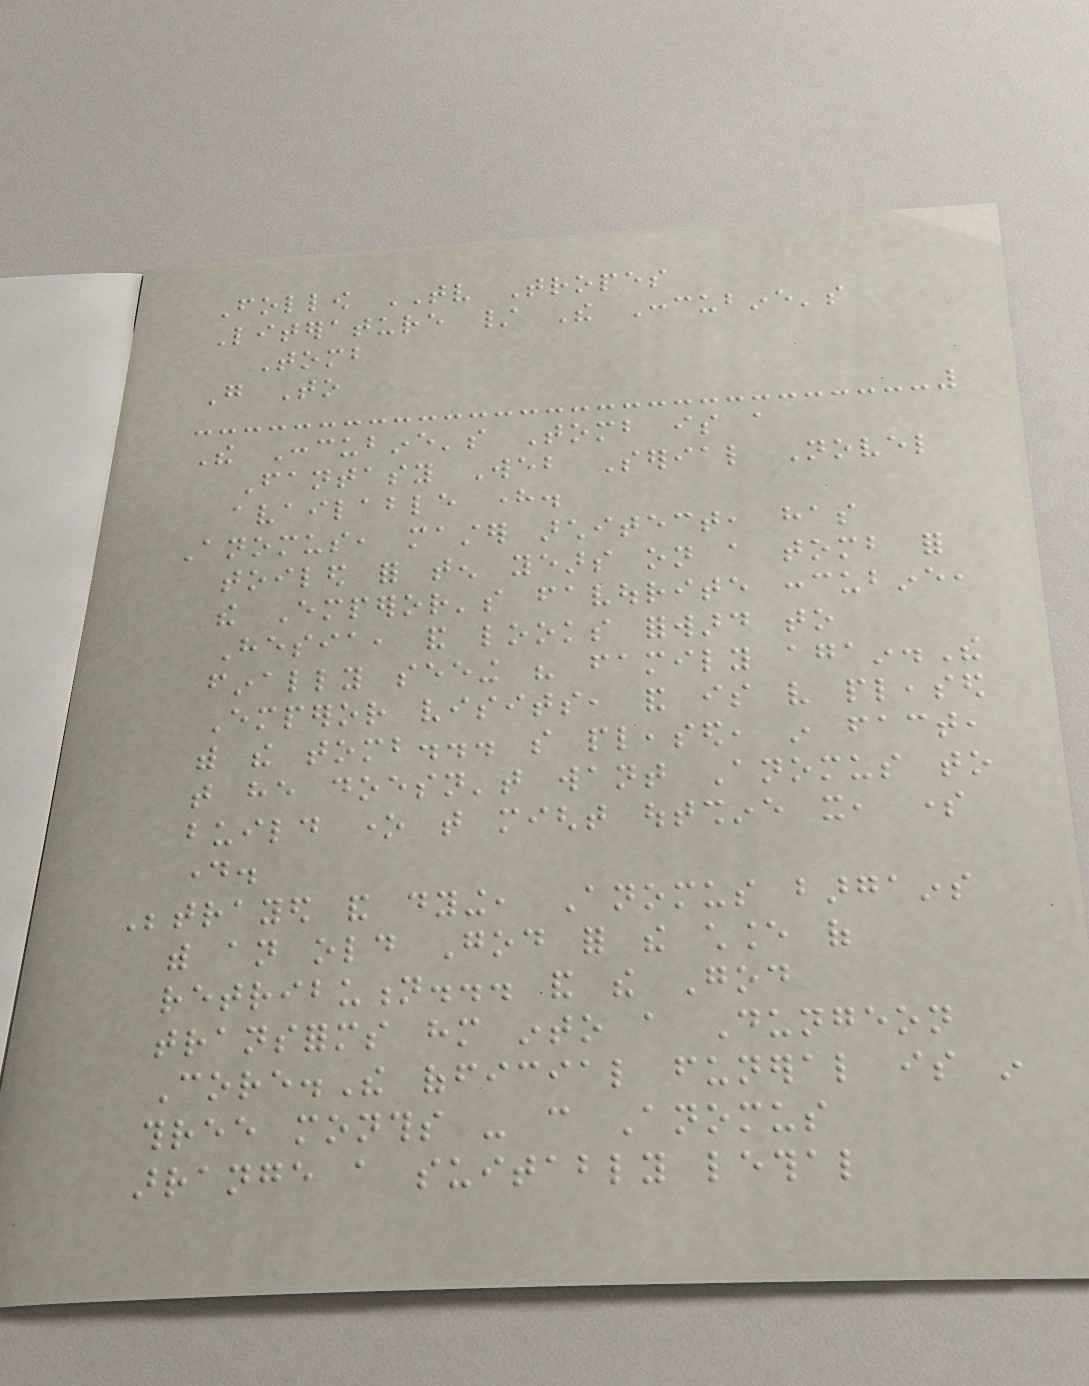Follow TV Tropes
Literature / The Concubine's
Tomb
Go To
The Concubine's Tomb is a
Fantasy Web Serial Novel
available here.
Anomus, master architect, has
toiled for ten years on a tomb for
the Emperor's favourite concubine,
Hesia, and looks forward to
finally seeing his family again.The
Emperor visits, and is very pleased
with the tomb... so pleased, in fact,
that he doesn't want Anomus to
build one that might outshine it, some
day.
Betrayed and dying, Anomus bargains
with an old God for the chance of
retribution... and the God
transforms him into a Dungeon
Core.The official funeral is in
three months - can Anomus
arrange a suitably lethal
